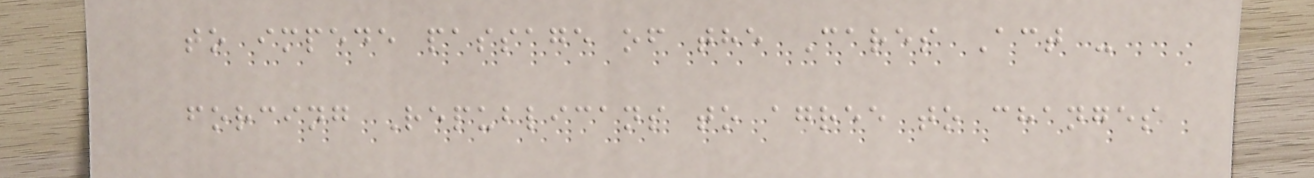to impede passage of the Cares Act -
forcing Republicans to agree to changes
